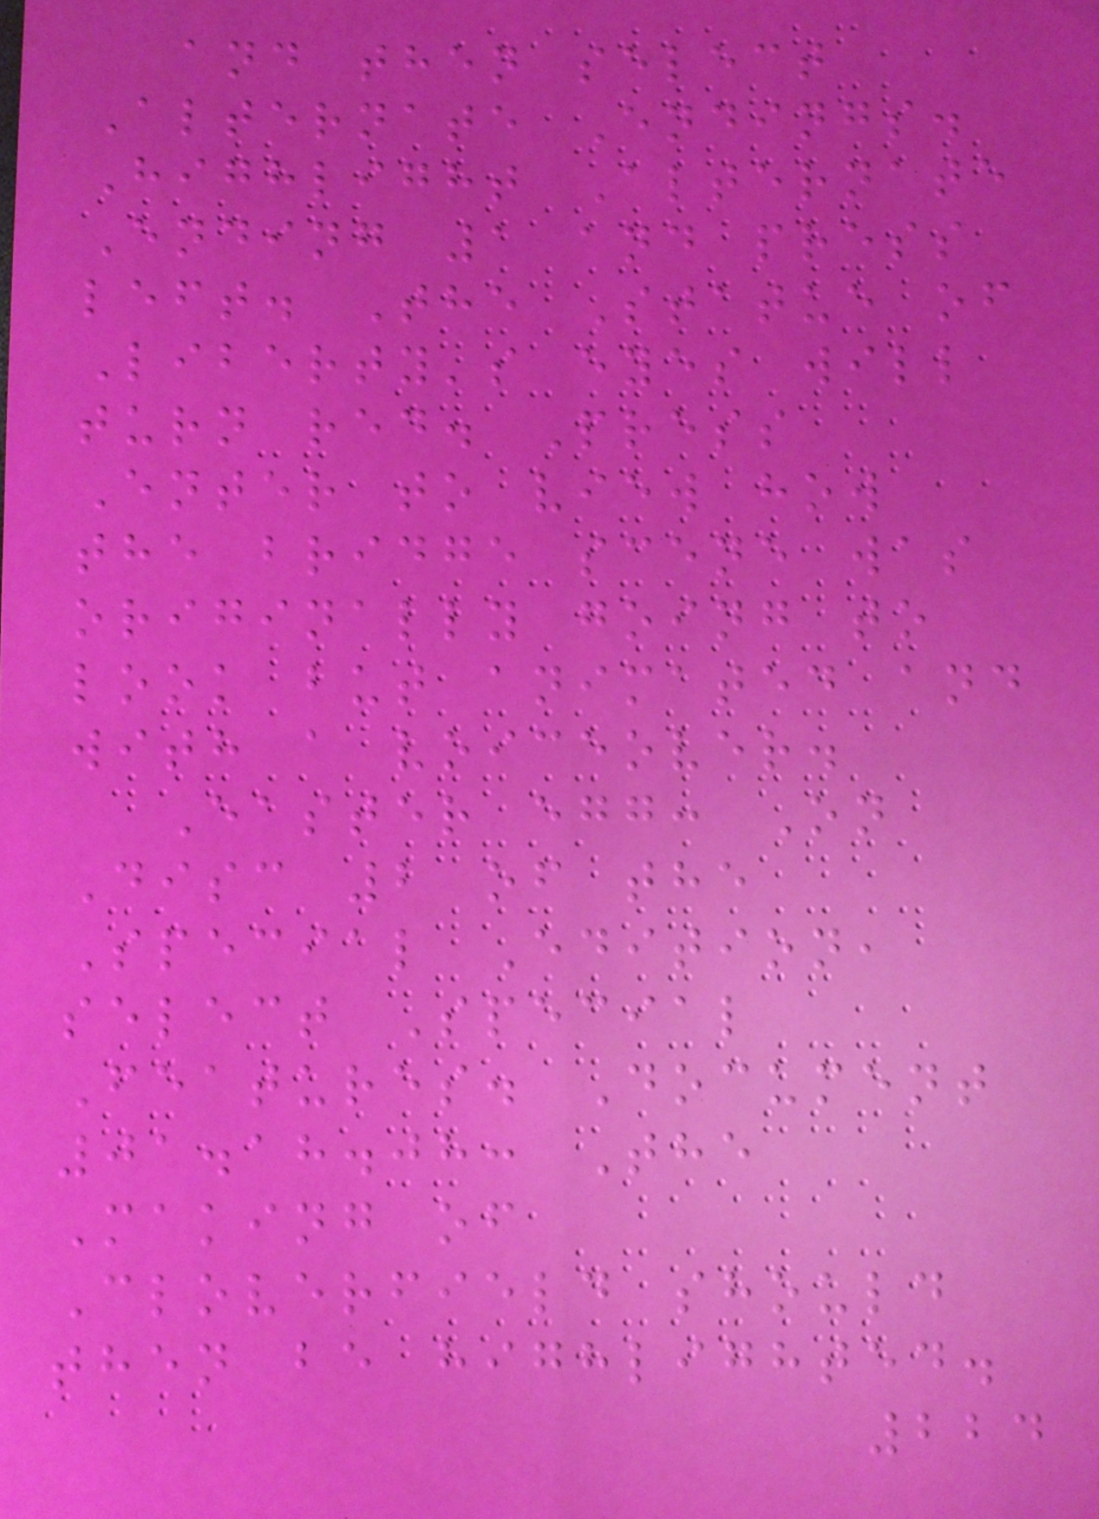and then select
Alternate Endings.
Highlight Alternate
Ending 1 and press
left. The Statue of
Liberty's eyes will
turn red. Press
Enter to view how
the bridge scene was
originally going to
look but animated and
with a voiceover.
Easter egg: On
Disc 2 of the
Special Edition,
select Special
Features. Document
01.18.08: The
Making of
Cloverfield should
then be highlighted.
224
